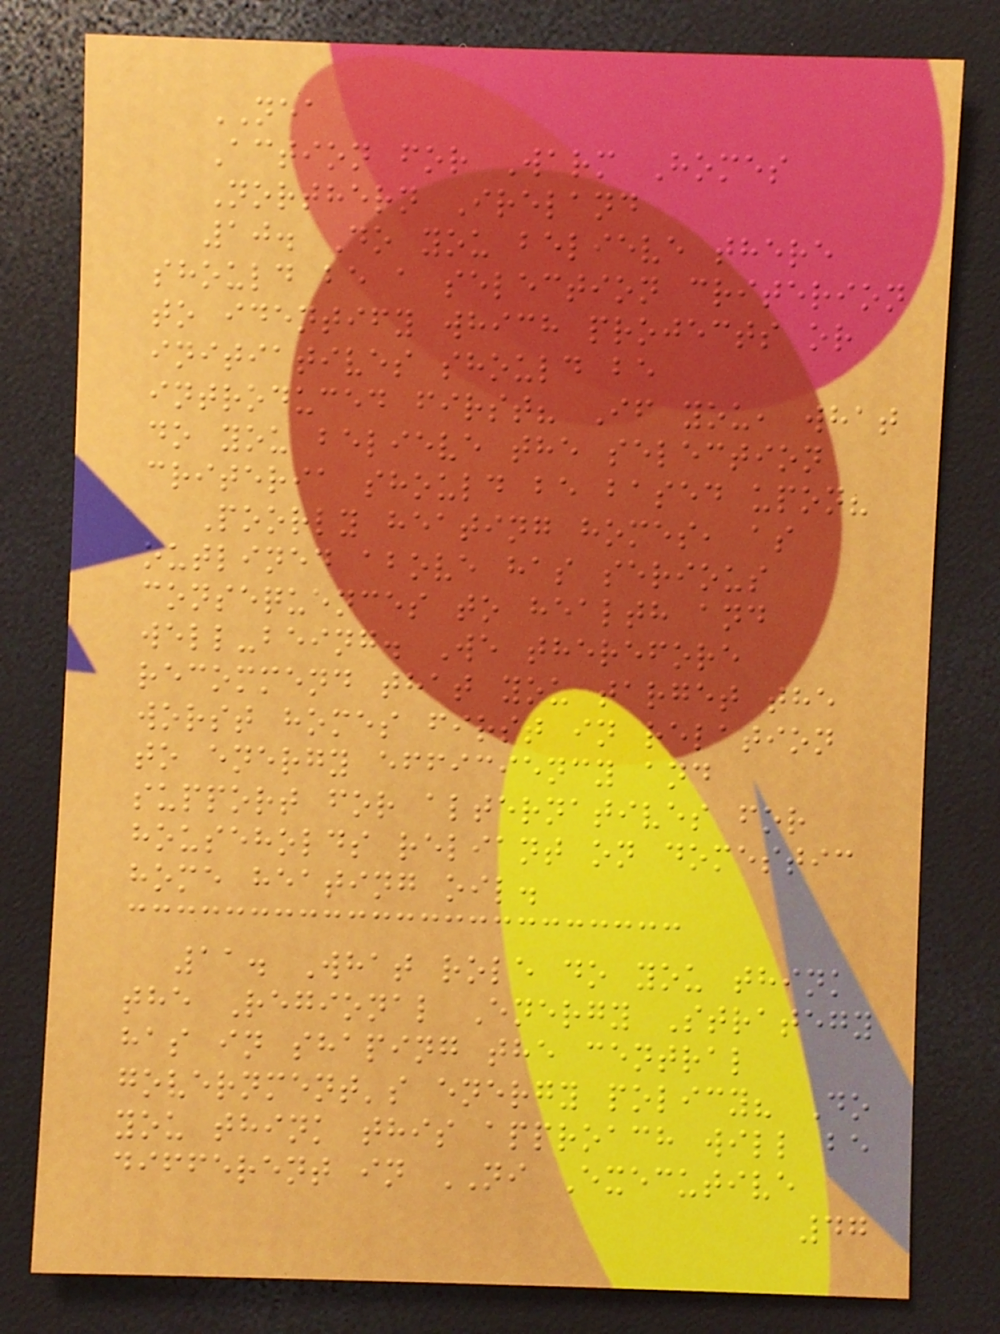NEA
Action for Warm Homes
Northern Ireland
10. Do you believe there
should be a selection criterion
to identify which projects or
initiatives should be
introduced first? If you, what
do you believe the selection
criteria should be based upon?
Poorly heating homes, as
outlined above has serious
consequences to health and
well-being. We therefore
recommend that you target the
worst homes first in relation
to energy efficiency and
support for alternatives for
households reliant on domestic
home heating oil.
11. What role do you think
the Regional Energy Strategy
has in shaping the central
government's energy policy? Do
you think this approach will be
different in NI Executive
47
